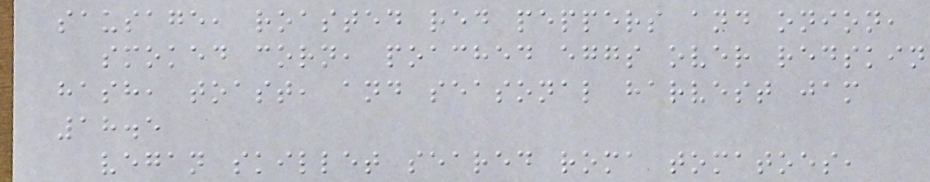sausage, roasted red peppers and onion,
smoked corn, poached eggs over redskin
hash, toast, and seasonal harvest jam
18.5
vegan skillet seared roma tomatoes,
